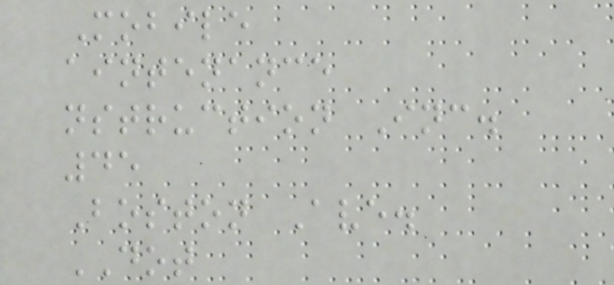Mobile
aintenance
nstruction Inc.
45
Boston Ave.
DOT
